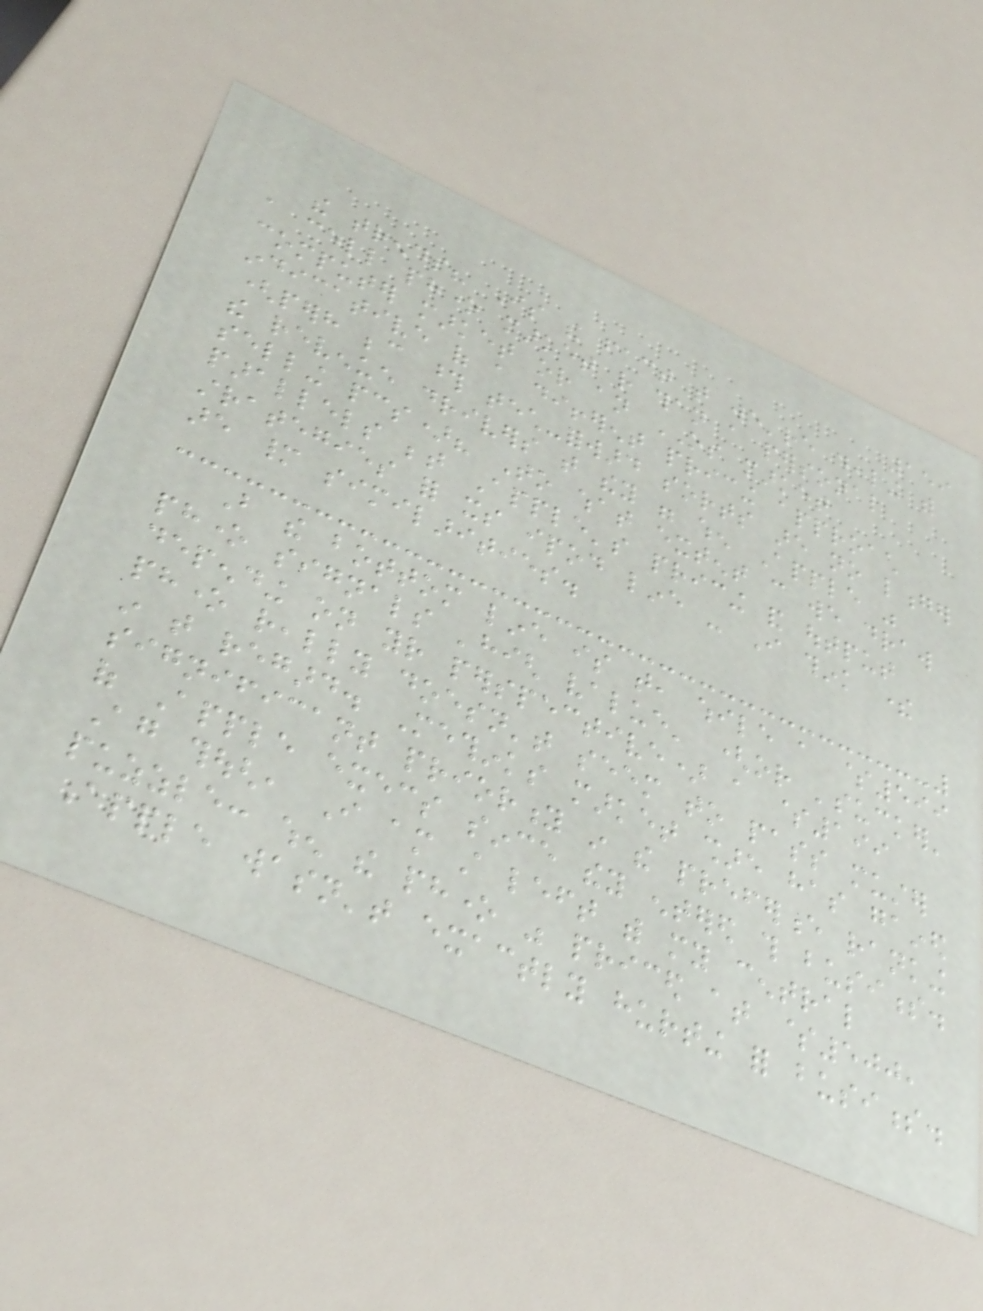159
the trends? Is the fact that we're dealing with
a cell phone market rather than a personal
computer market or an OS market
indicative of a different pricing approach
(perhaps because those tech-forward sorts are no longer
the revenue drivers that they were when Apple was
selling pcs)? To what extent can we draw
parallels between Apple's pricing and output
strategies for its ipod line - I think there
are many similarities.
But the bottom line is that, while a $599
phone signals 'high value' (or 'sucker'
depending on your perspective) a $199
phone really doesn't seem to pass muster
in that regard. Methinks market share has gained
significant priority in the preference ranking
of Apple execs since they entered this business.
Again though, I am still left with my central
puzzle: when the phone was priced at $500,
Apple wasn't exactly hurting for business.
